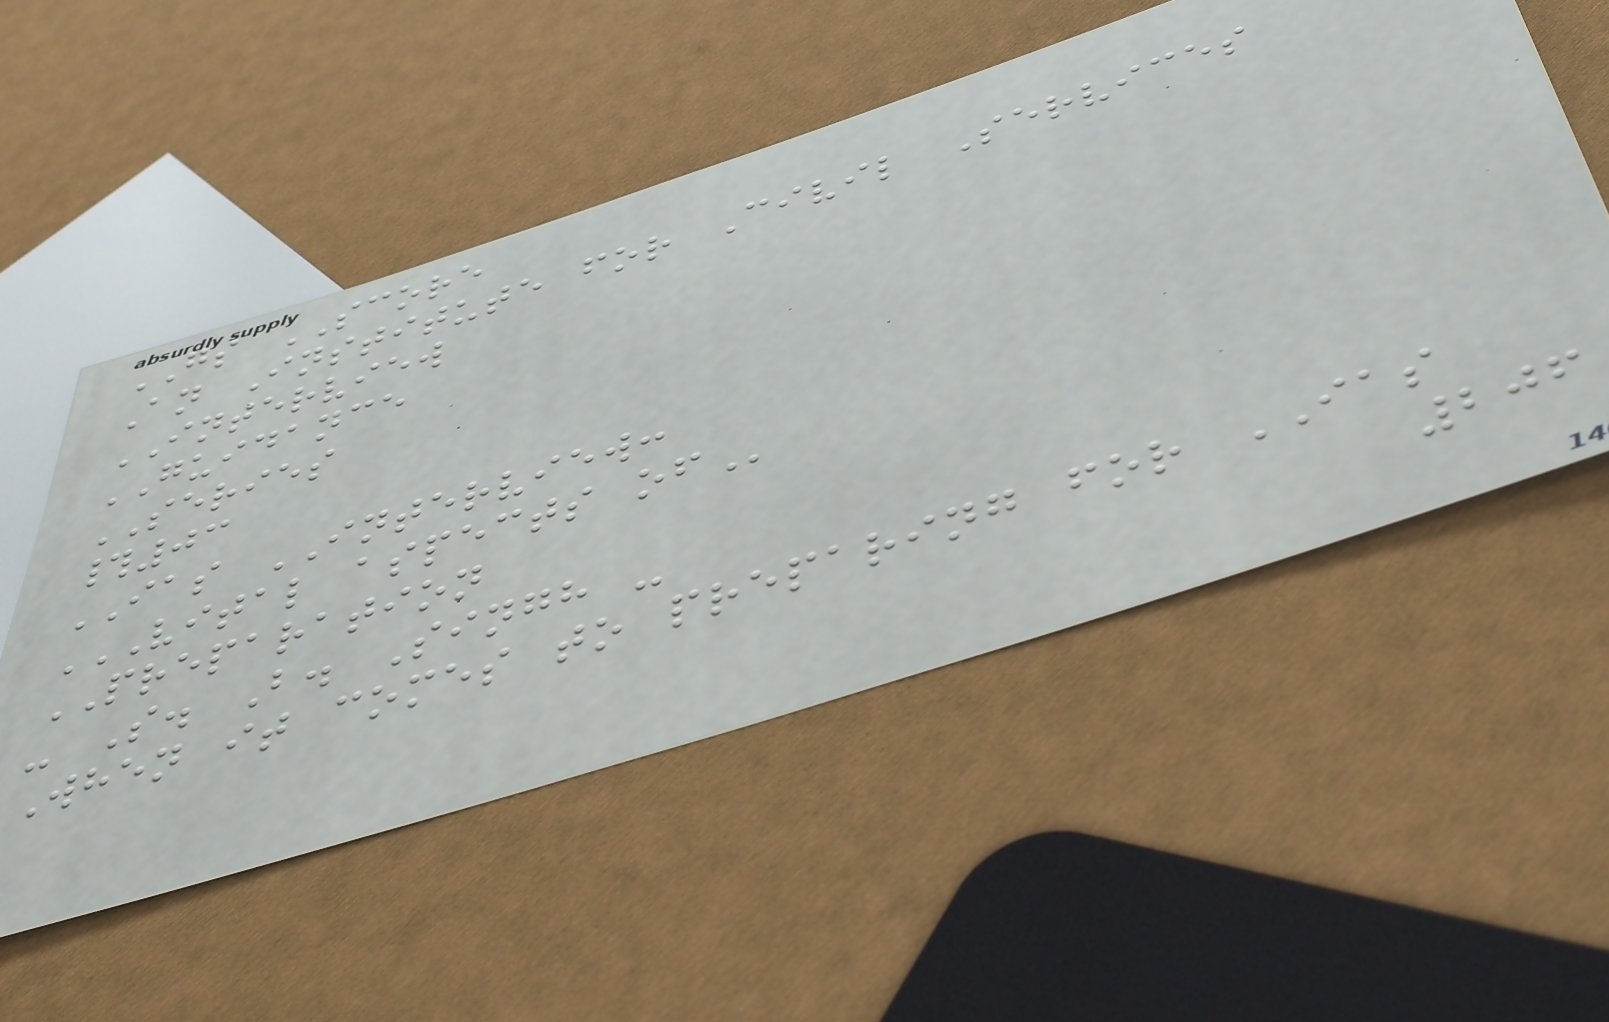GS SCORE
An Institute for Civil Services
INTERVIEW
GUIDANCE
SERIES
#03
IAS INTERVIEW:
VITAL ASPECTS OF
PREPARATION
- S. B. Singh -
When it comes to preparing for IAS
206
